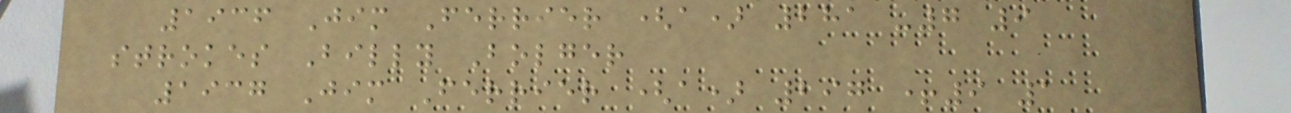1936 Jim Ferrier (a) 281 -7 9
strokes Billy Bolger
1937 Jim Ferrier (a) 297 +9 1
